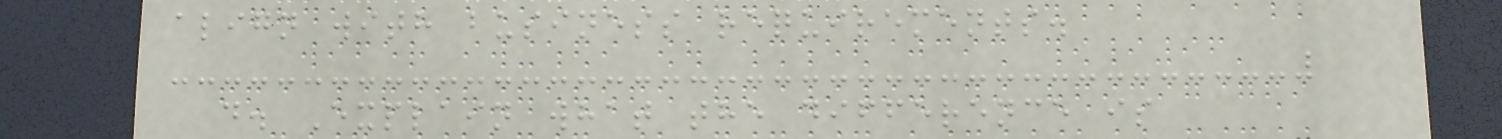align with business requirements.
d. Explain what the difference is
